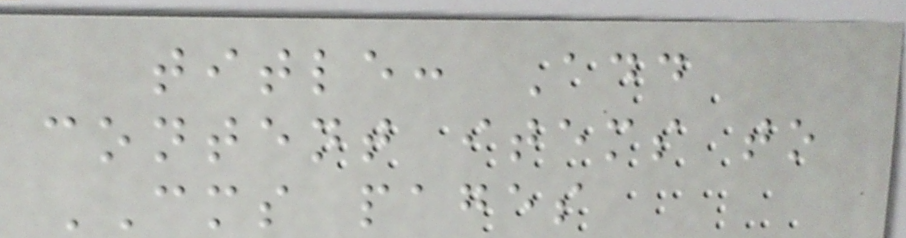title: Add
content items to
CMS pages
